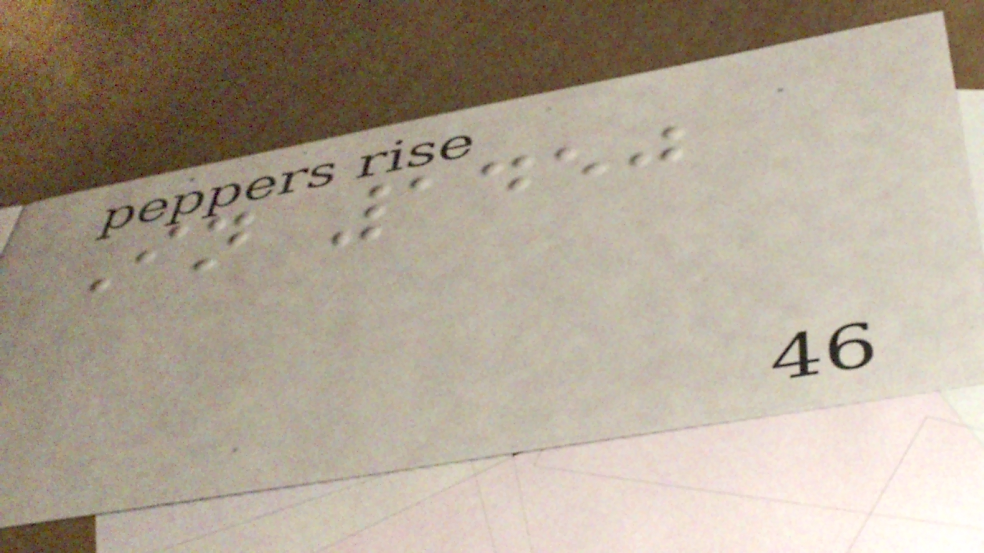In 1450
